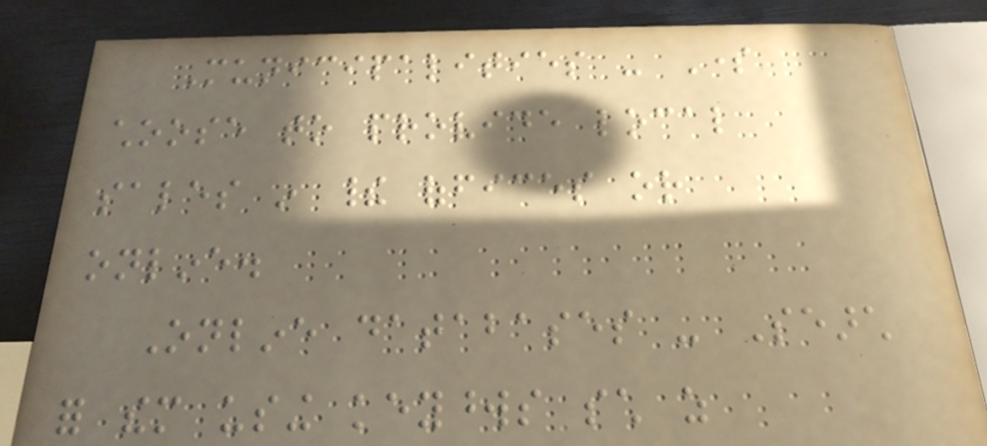Municipalities - Some
choose to provide local
sales in their offices or
online.
Online databases - Search
for them using keywords such as
